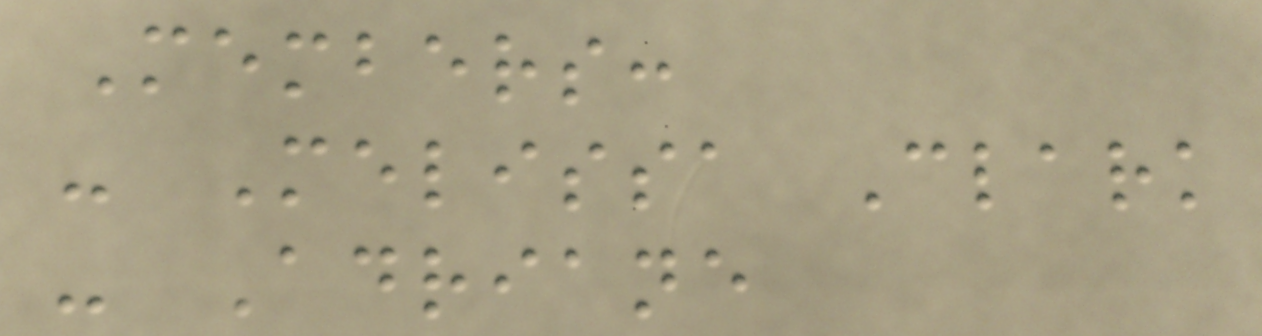Members:
- Melissa Clark
- Adriane
